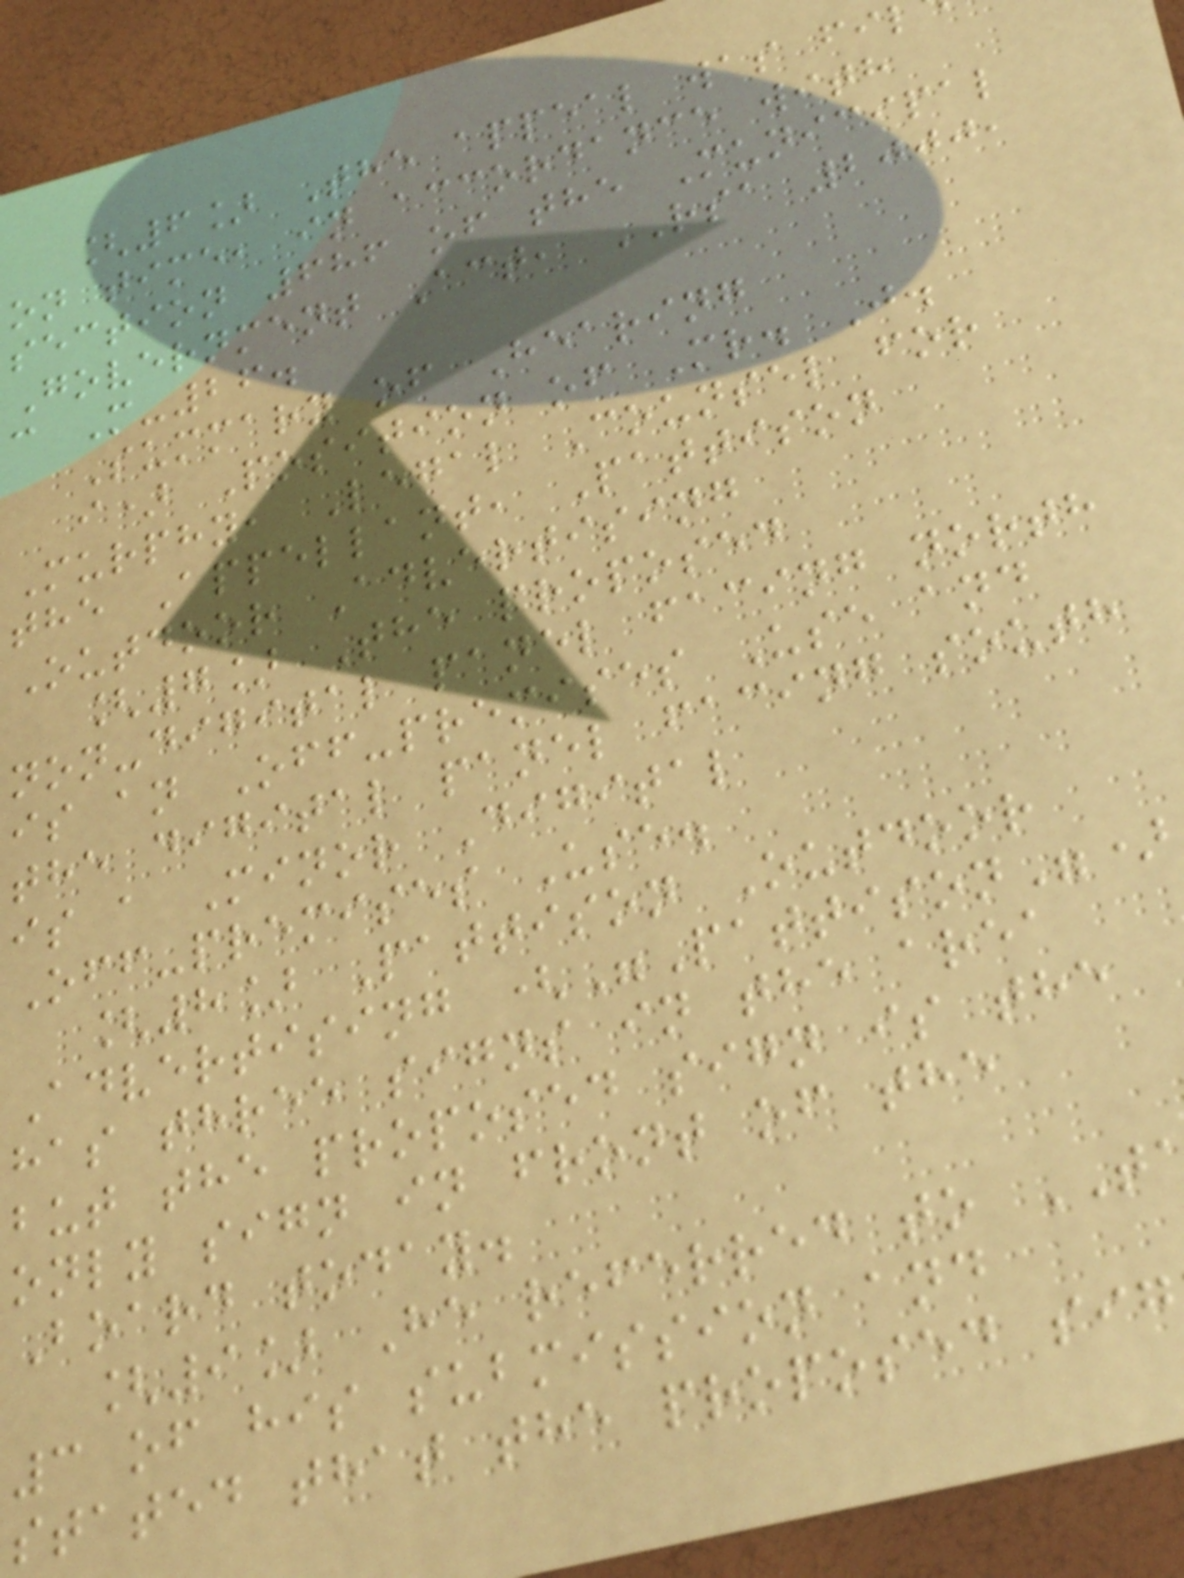[6] The appeal was fi
on time, in accordance with
section 686 of the Municipal
Government Act, RSA 2000,
c M-26.
Summary of Hearing
i) Position of Mr. J.
Murphy, Legal Counsel for
the Appellant, Pattison
Outdoor Advertising
[7] The proposed
non-digital panel facing north
is an Off-premises Use and
the digital panel facing south
is a Minor Digital
Off-premises Use.
[8] Pattison Outdoor
Advertising ("Pattison")
has three signs in the area
but the proposed sign is the
only sign in front of the
Board today.
[9] He referred to
3 of his submission and
stated that the proposed sig
